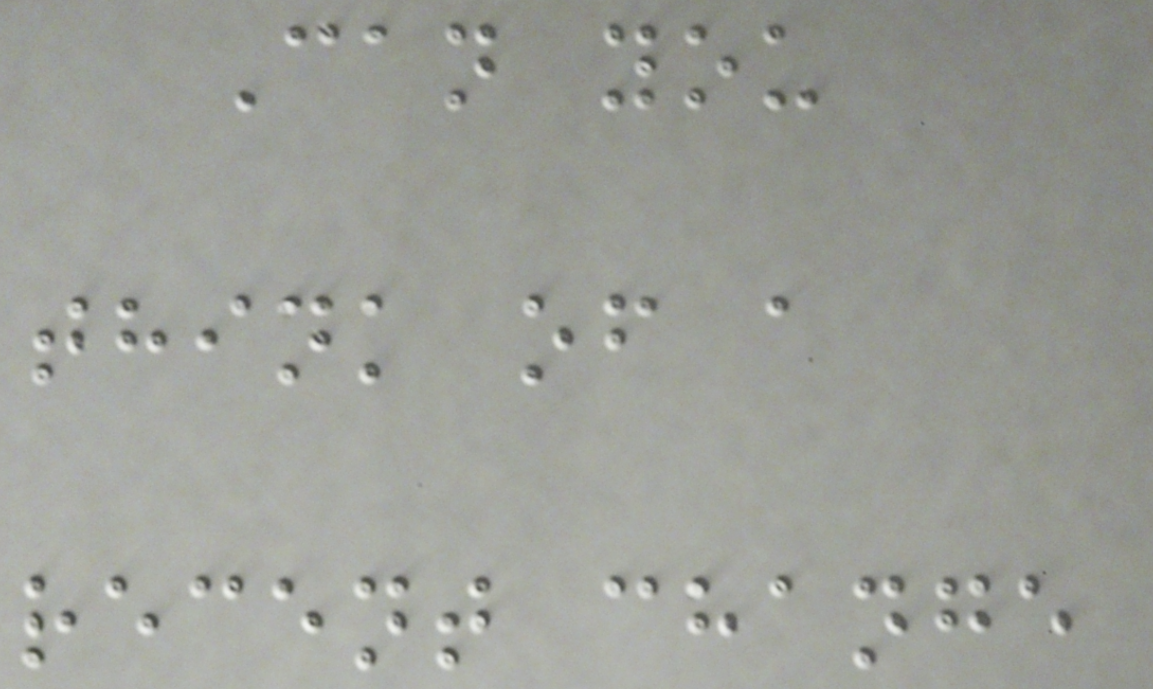Can you
think of a
recent change
